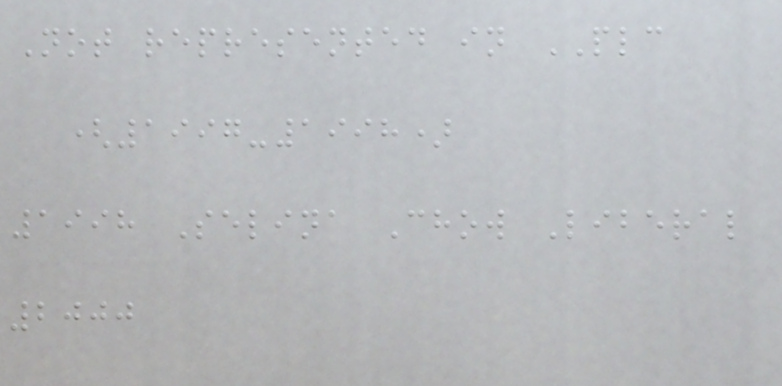Not represented in PLC
(1997-1998)
1998 Selina Chow Liberal
2000
